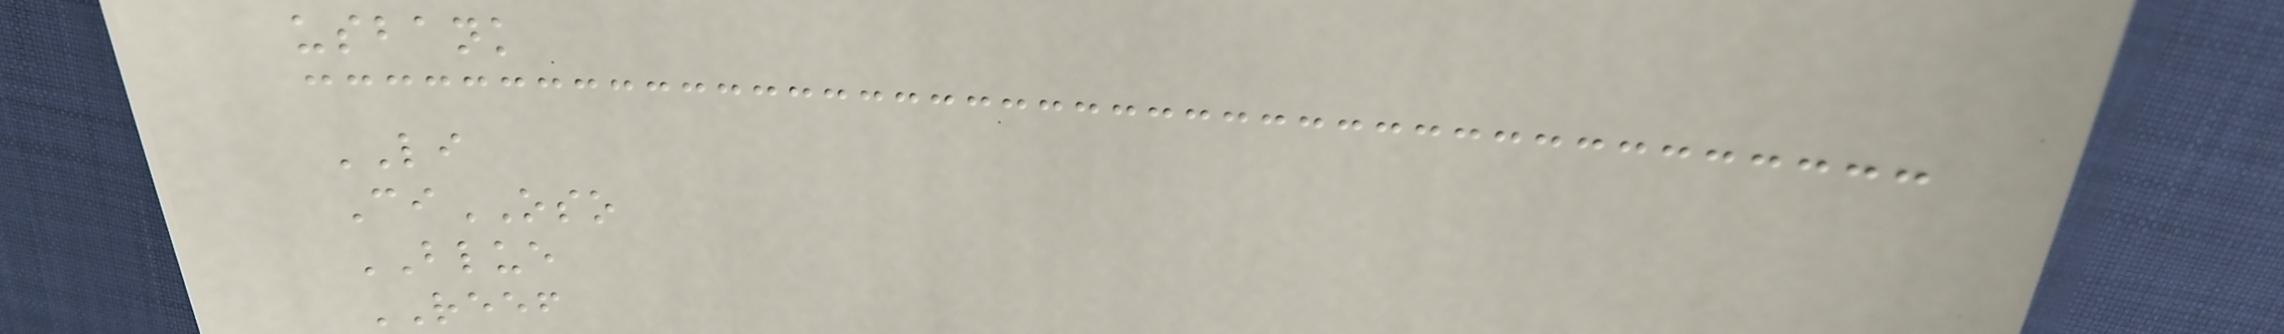usbank
LI
CiOSO
BLUE
REEF
